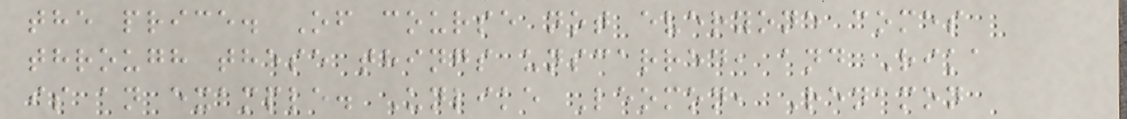the price. Of course not everyone comes
through these things unscarred, and Rika
is an example. Unlike Leomon, Renamon
